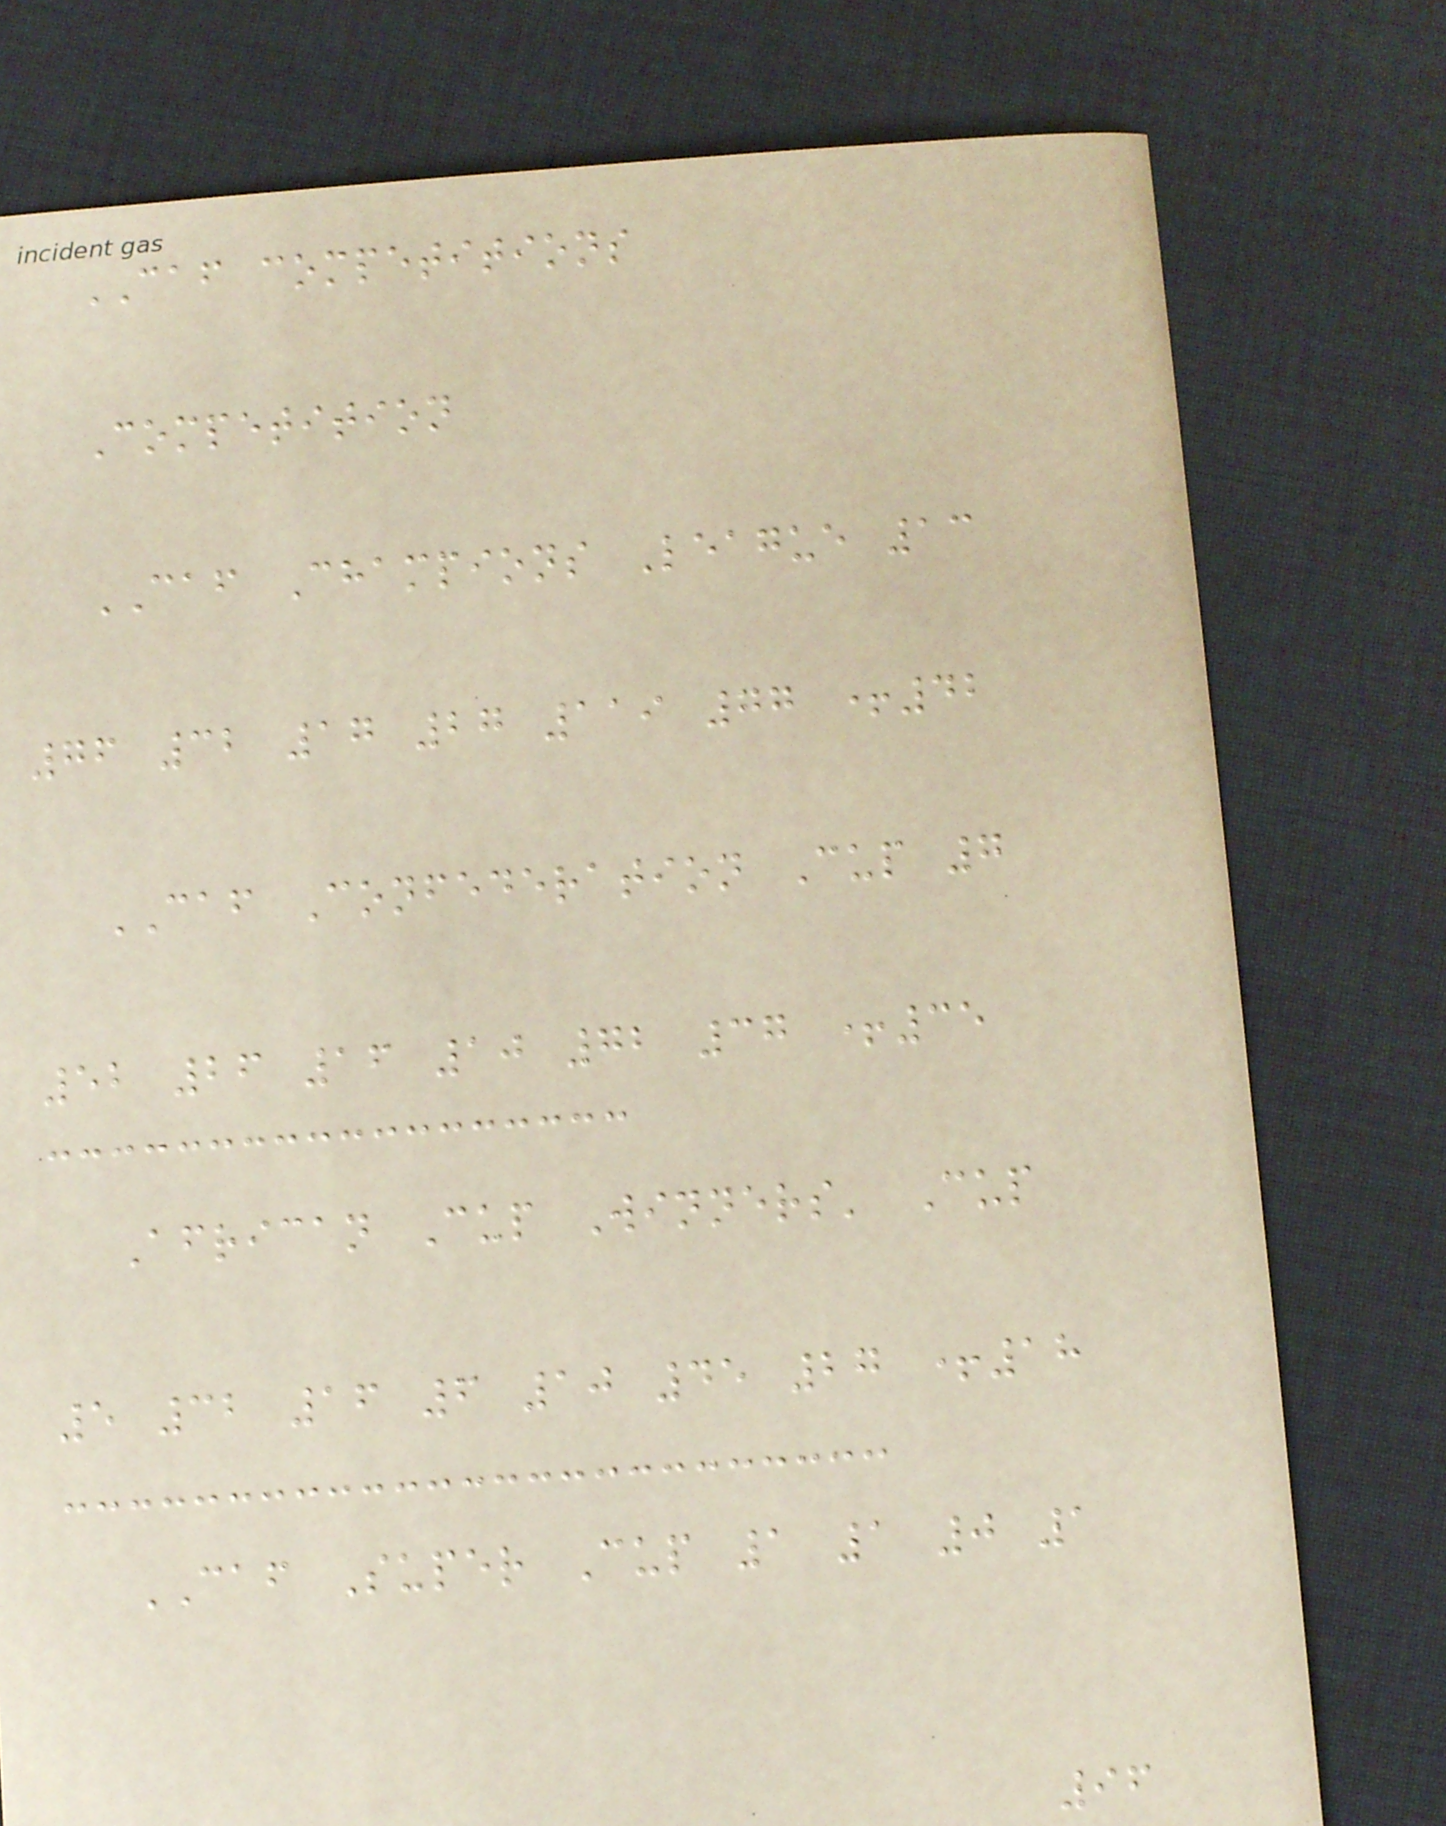CAF competitions
Competition
CAF Champions League 13
76 32 17 27 119 77 +42
CAF Confederation Cup 7
52 26 16 10 72 37 +35
African Cup Winners' Cup
5 32 16 6 10 45 27 +18
CAF Super Cup 1 1 0 1
96
